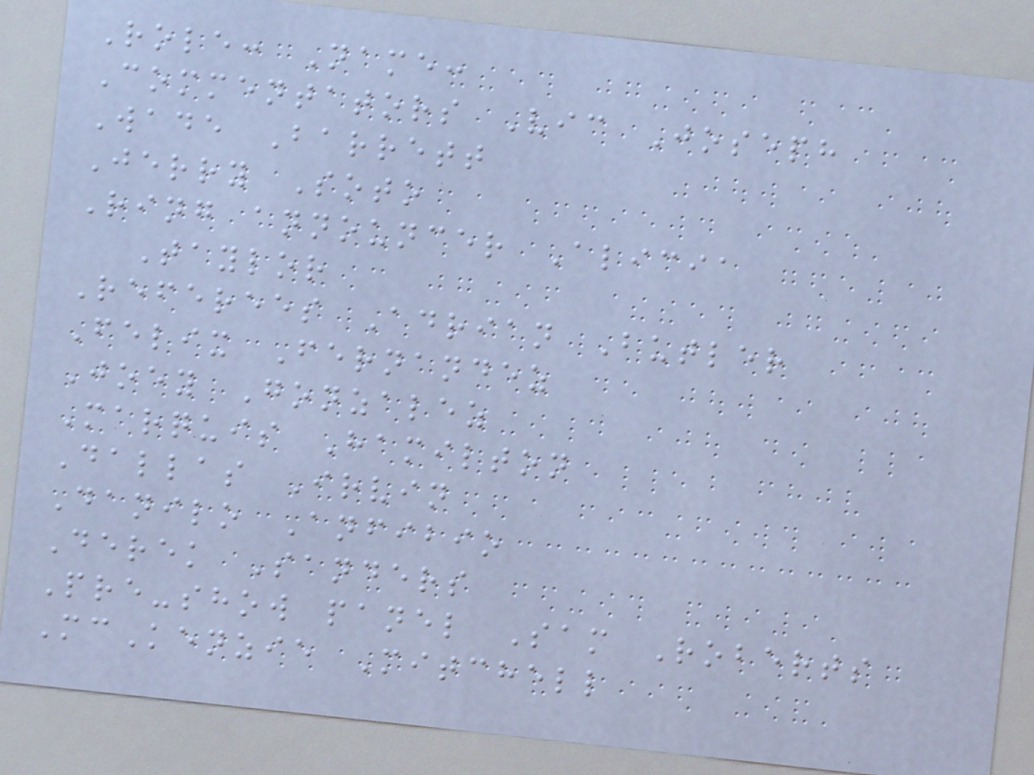Role: Name:
Commentators Vic Joseph
Wade Barrett
Jerry Soto
Ring announcer Alicia
Taylor
Referees Adrian Butler
Felix Fernandez
Joey Gonzalez
Marquis Hamilton
Dallas Irvin
Danilo Anfibio
Derek Sanders
Pre-show panel Sam Roberts
McKenzie Mitchell
